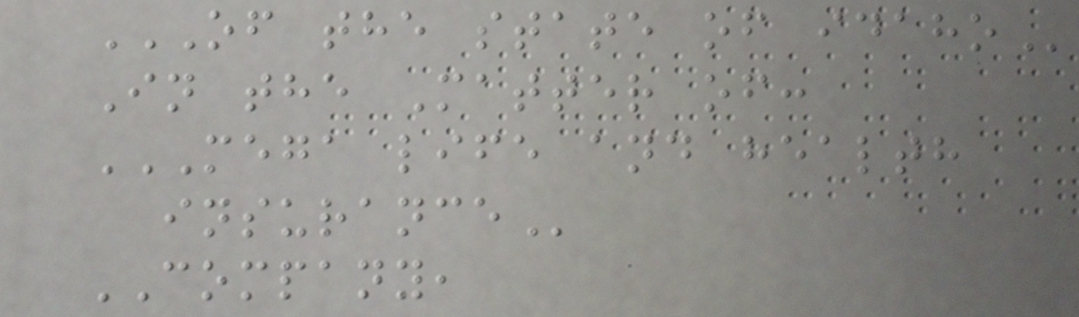OF THE STATE OF IDAHO
In the Matter of:
MEGA LIFE AND HEALTH
INSURANCE
COMPANY,
